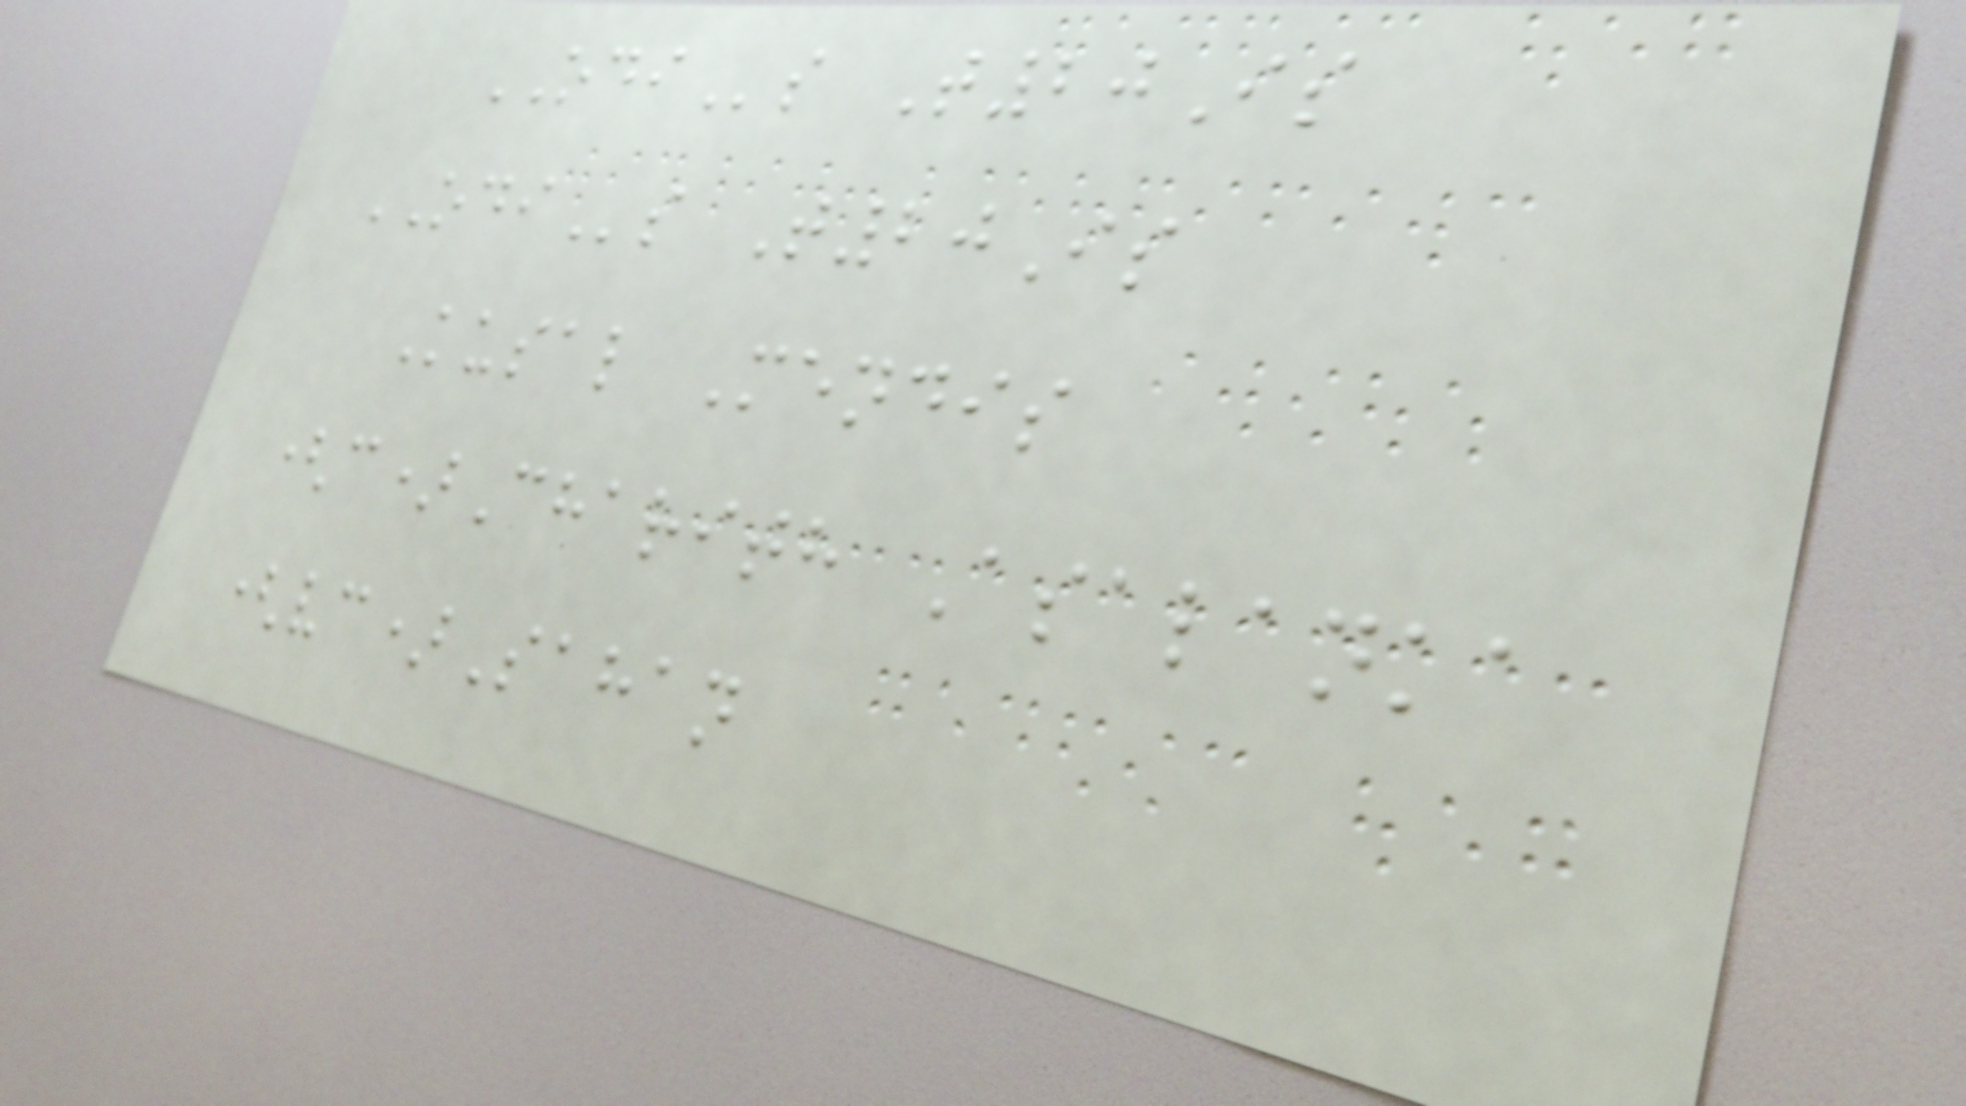ODIs T20Is
ODIs T20Is
Kusal Mendis
(c)Charith Asalanka
(vc)Sahan
